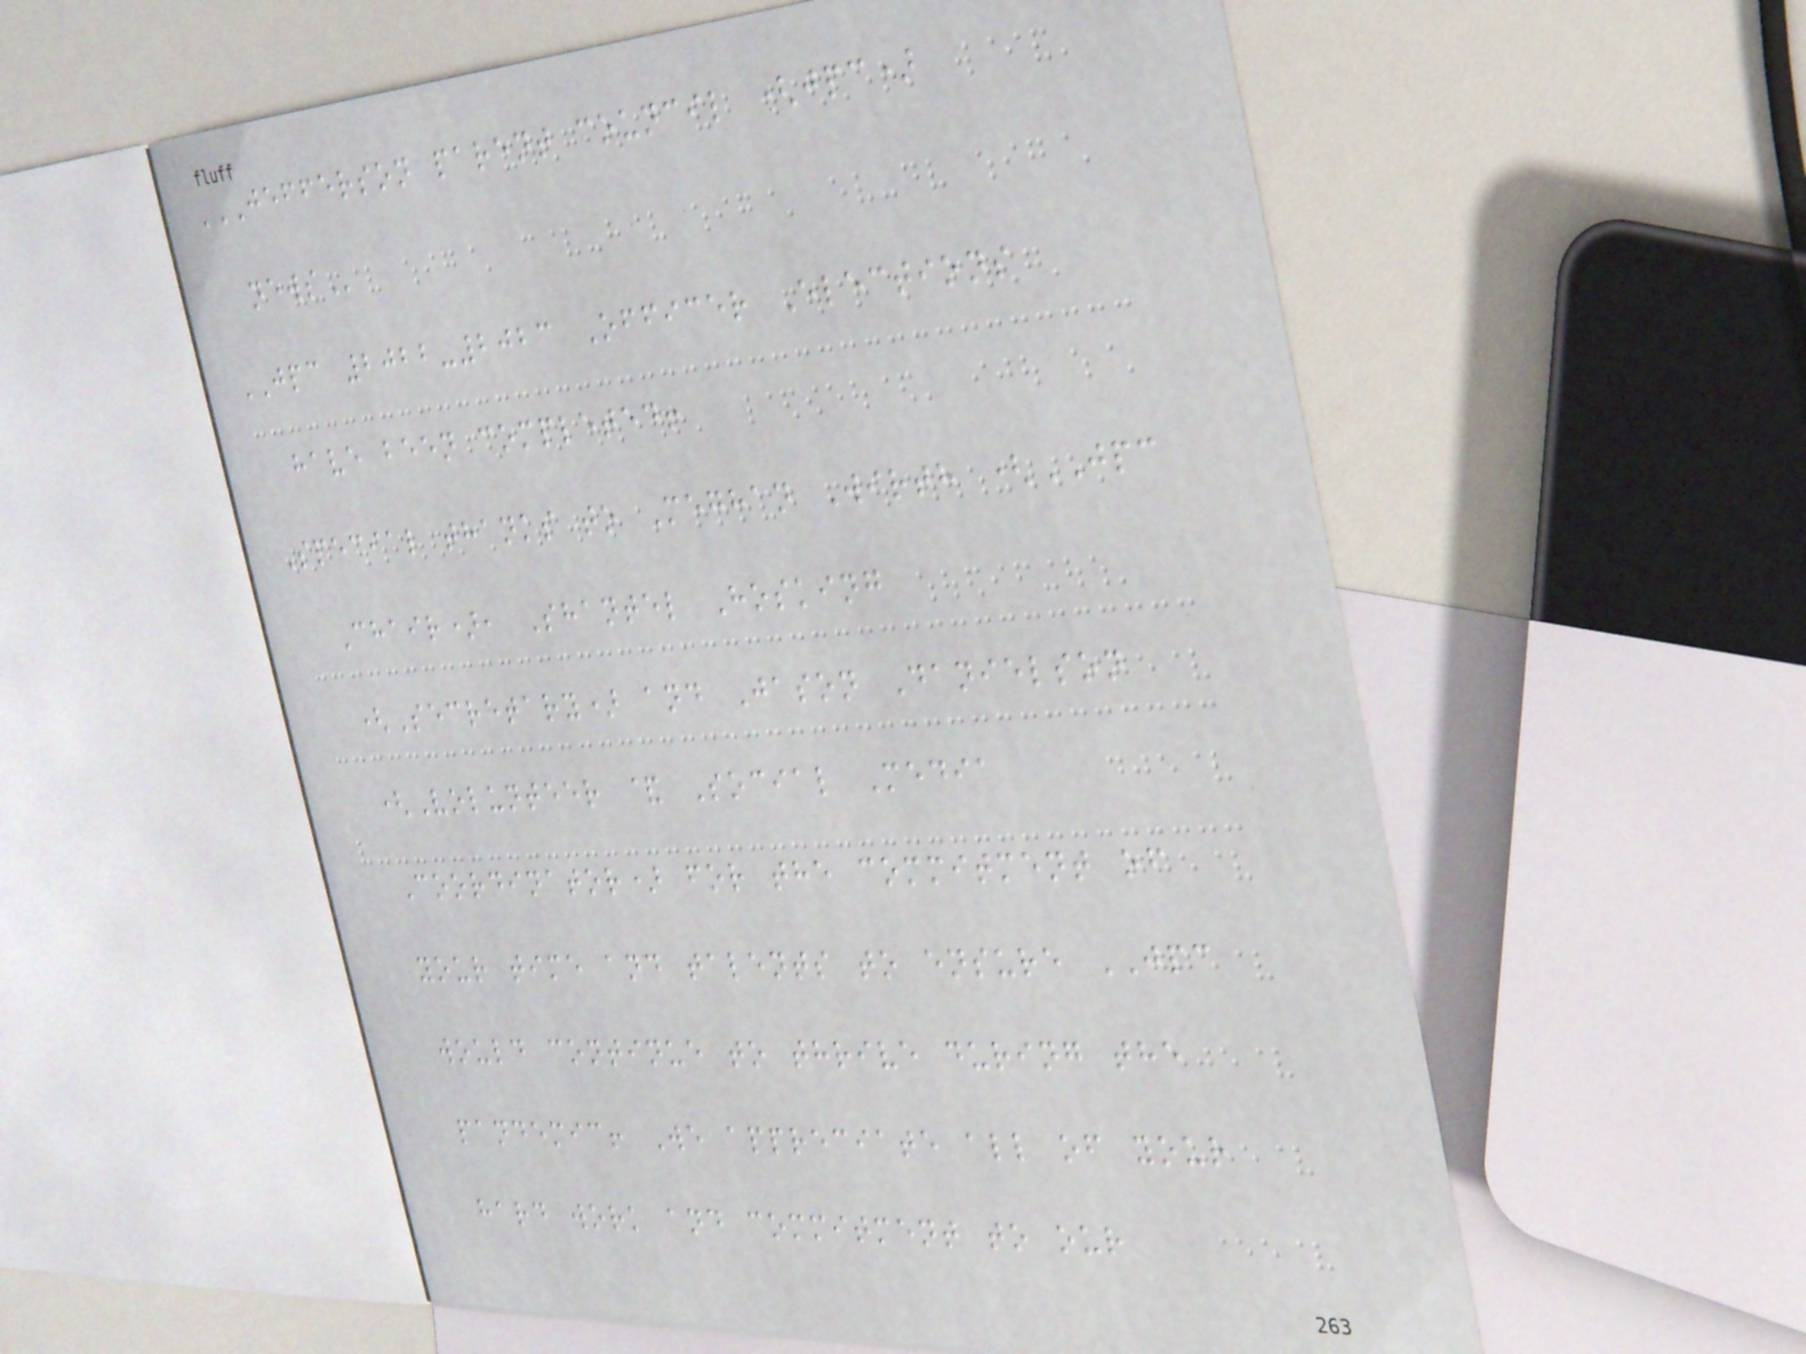JEFFERSON PARENT COUNCIL (JPC)
NEWS
JPC 2022-2023 Officer Elections
have been completed!
Special thanks to Meghan Wirth (JPC
Chair), Shantel Hosking
(Secretary) and Jason Danielson
(Volunteer & Social Media
Coordinator) for the commitment of
your time and talents to ensure JPC
would continue to thrive during the
pandemic! We appreciate all of your
hard work and commitment to our
